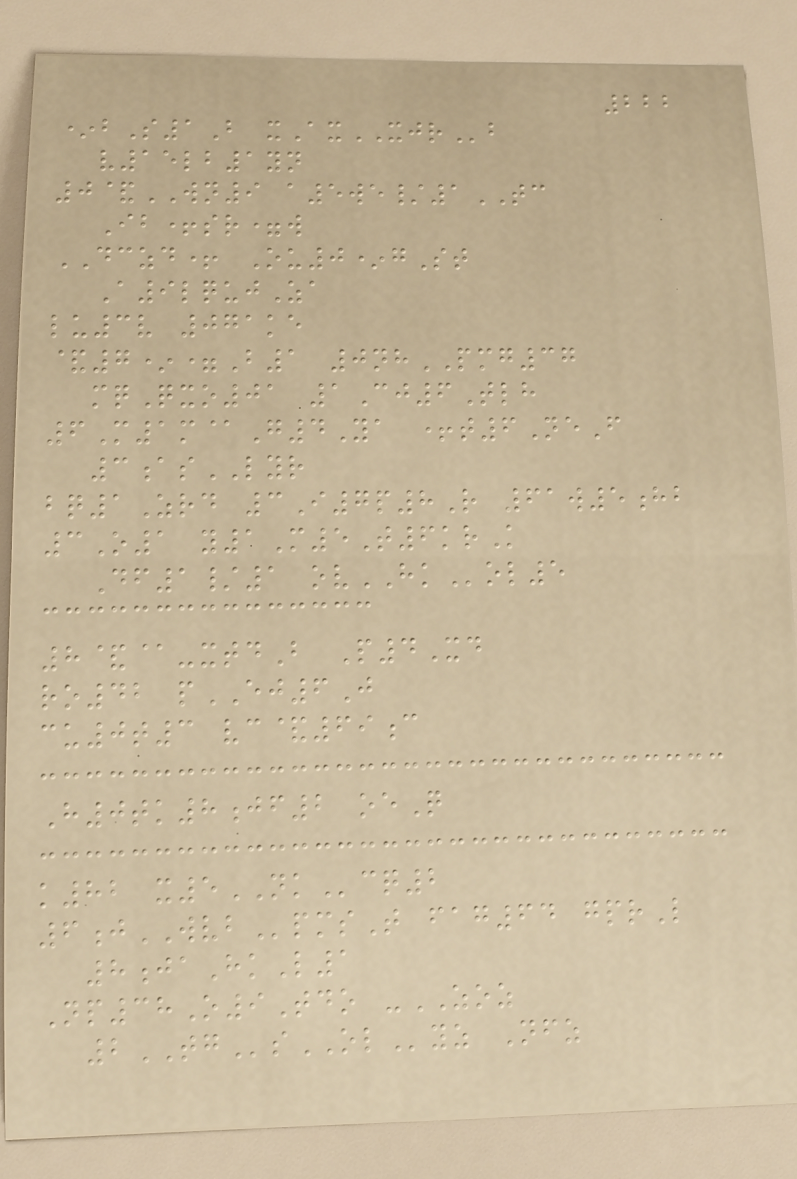222
*bS1B xAxXJRb
v15lb1yn
0&WN9 a5we/1TC
Ib+sr=w
DCZD+ Ou0*gSt
A9lqujZa
lu3v 071ke
&7*=B1 0nhPMG37
mqQxo01 1Cj6Tlh
6M1m@G4Ya +t6NeF
3asLYR
bq1Zrd 3I7p8R 61w5hb
3O1 y1M5T6krK
Df1/1 ovHKol5
8&@-xtdB P4Xd
ro42 pEJ6J
cu0t3 vc&69c
H0tk8jf2 oeQ
k82 x5NKcq2
6jWVBpmsT fag64 gprL
8jaHkL1
Np38O9Tdo -ZOZ
2TGsOLyz Nfz
